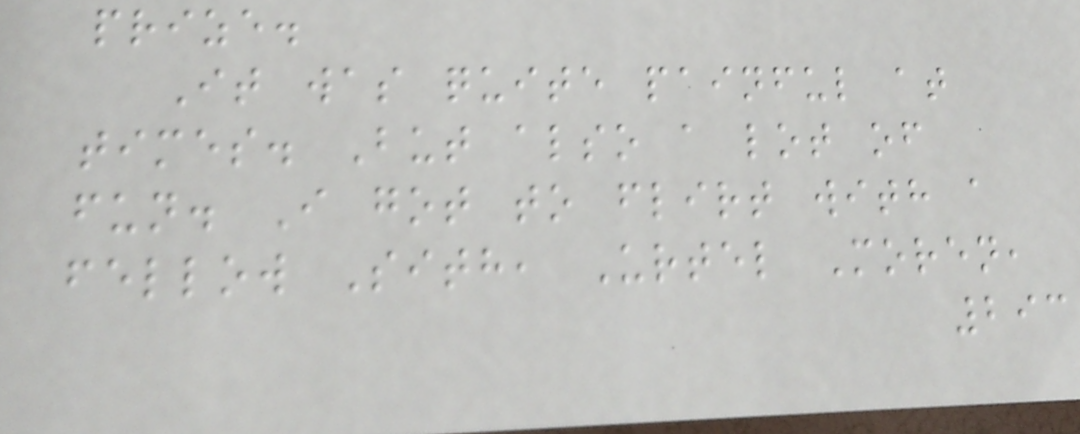prize.
It was quite painful at
times. But also a lot of
fun. I got to flirt with a
fellow Sith, Urtel Moren,
293
